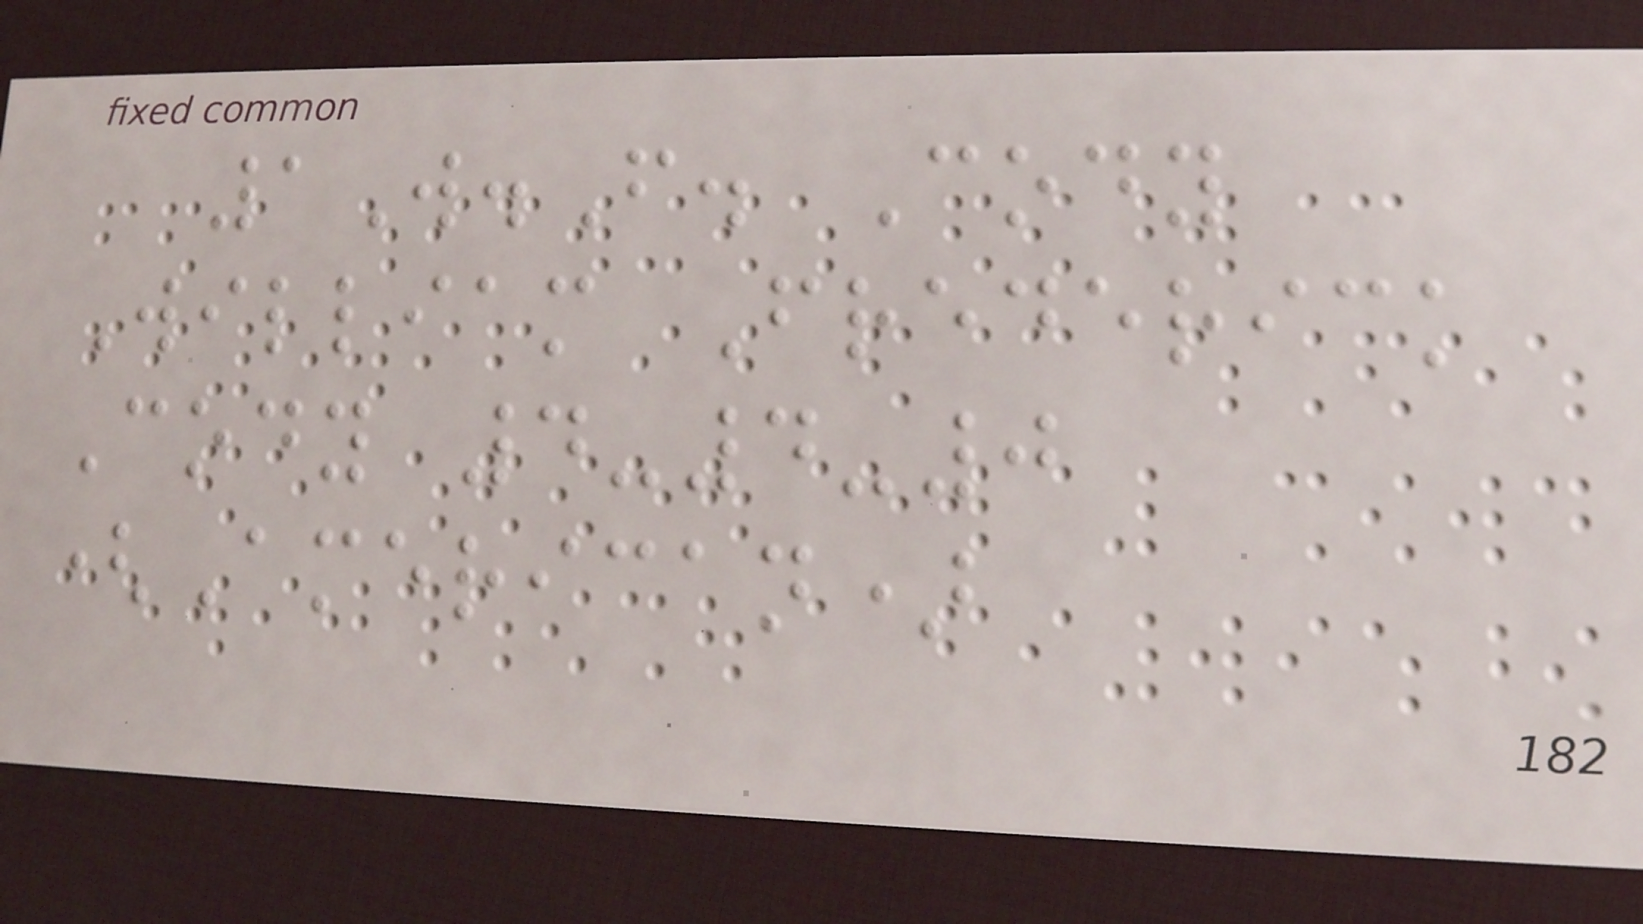1W.F. Cody
William Frederick
Cody 4-4-0
(American)
